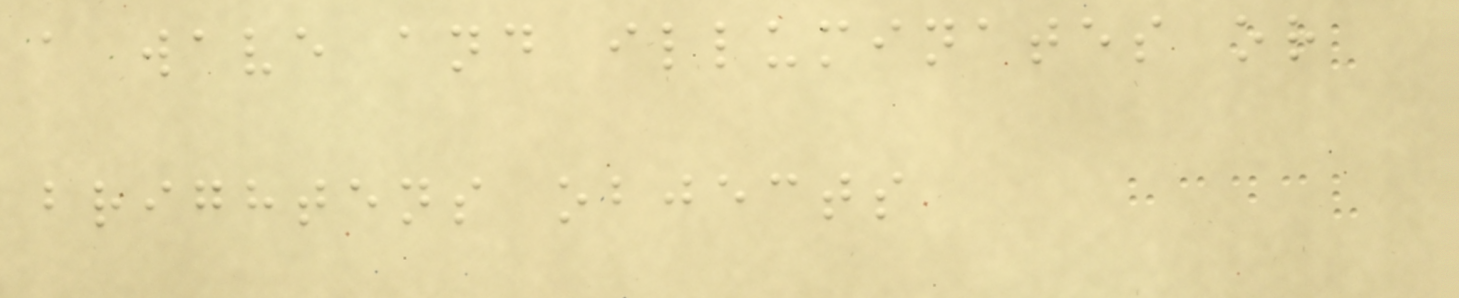a wave and illuminates or
brightens objects
